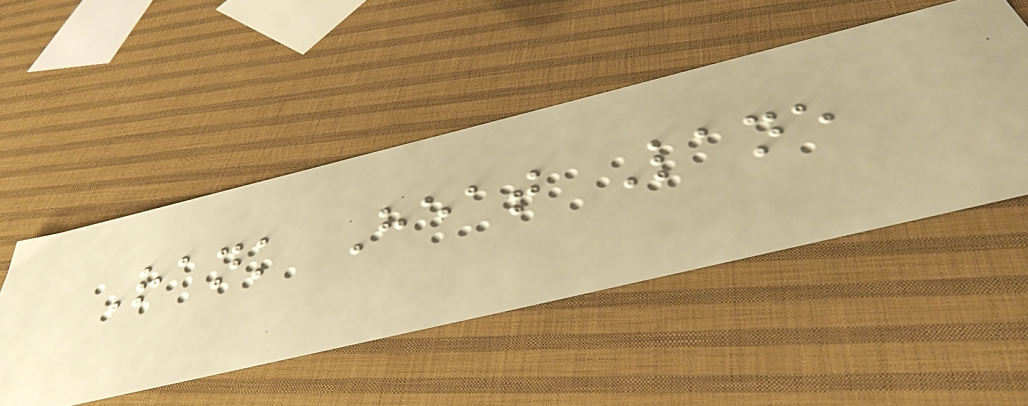Rank Heat Lane
